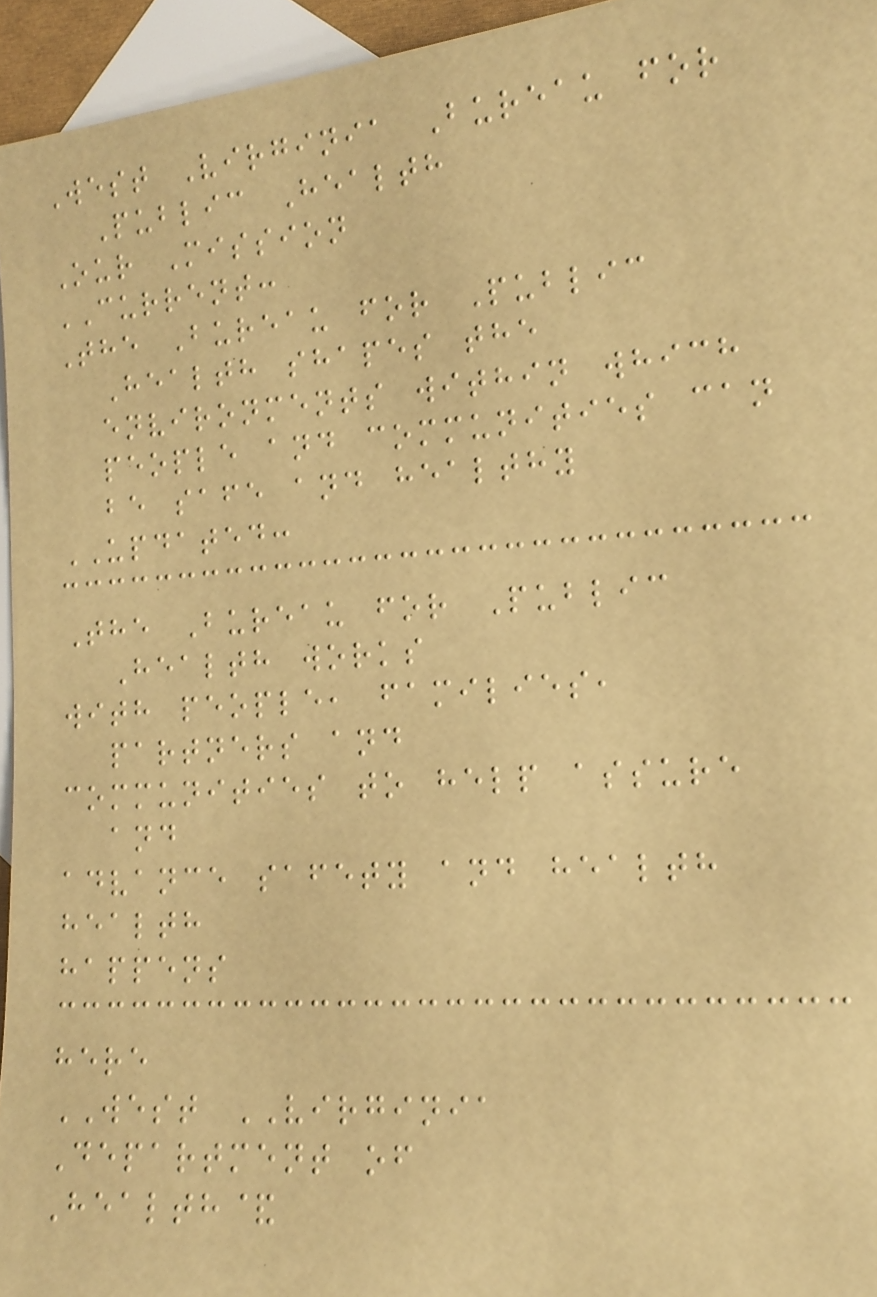West Virginia Bureau for
Public Health
Our Mission
CURRENT:
The Bureau for Public
Health shapes the
environments within which
people and communities can
be safe and healthy
UPDATED:
The Bureau for Public
Health works
with people, families,
partners and
communities to help assure
and
advance safety and health
health
happens
here
WEST VIRGINIA
Department of
Health&
